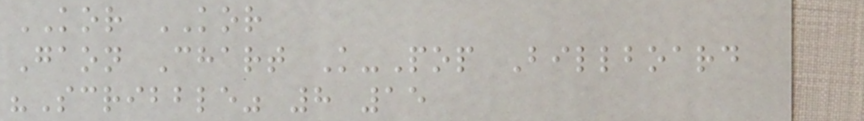KOR KOR
Gaon Chart K-Pop Billboard
"Scribble" 8 15
